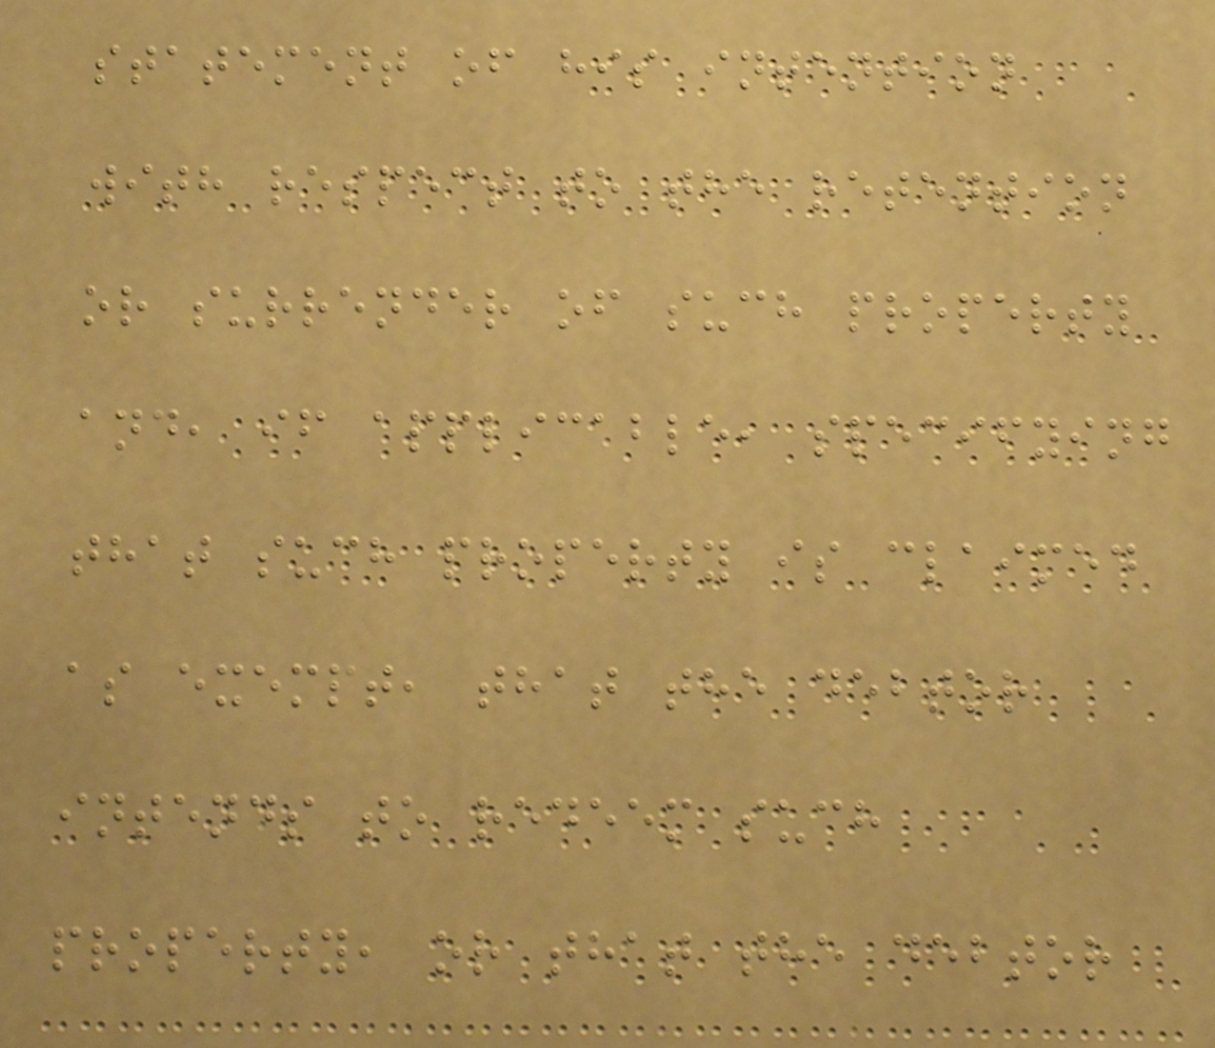statement of his intention
with respect to the retention
or surrender of such property
and, if applicable, specifying
that such property is claimed
as exempt, that the debtor
intends to redeem such
property, or that the debtor
